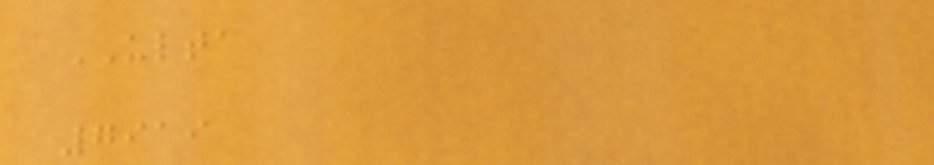ULTA
7919
